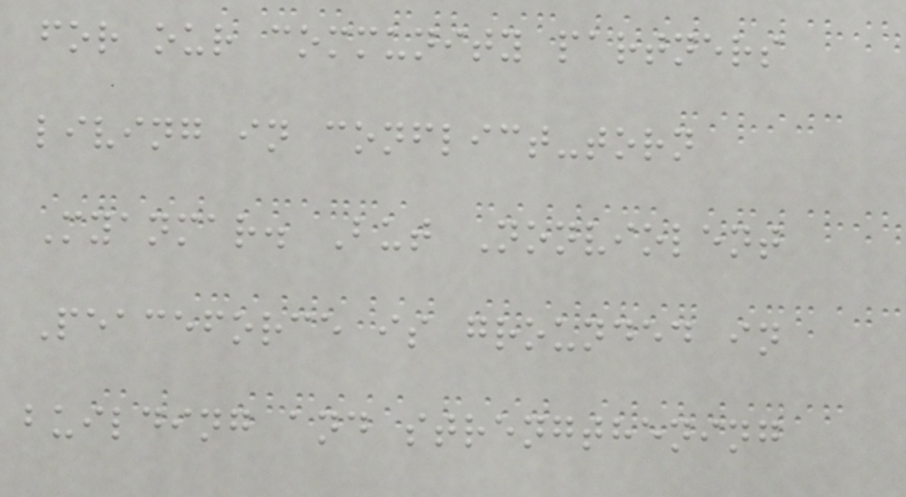for our community partners
living in conflict-torn
Myanmar. But Nonviolent
Peaceforce is grounded in
building and strengthening
